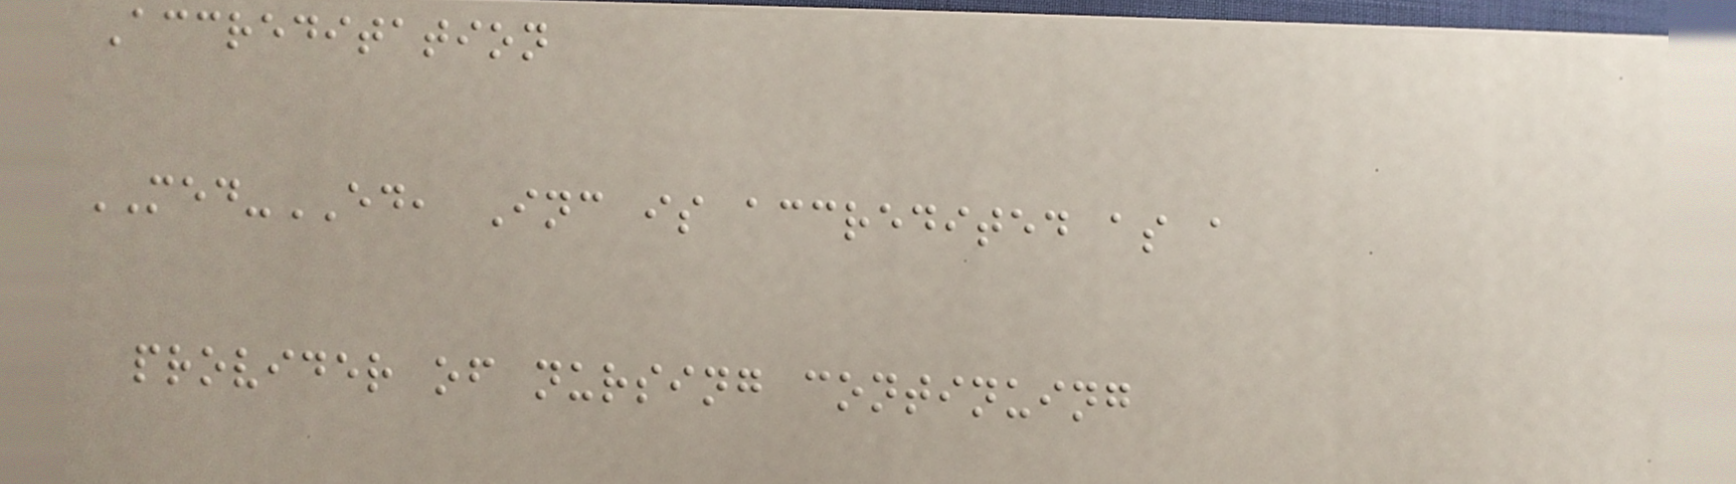Accreditation
MED-ED, Inc is accredited as a
provider of nursing continuing
